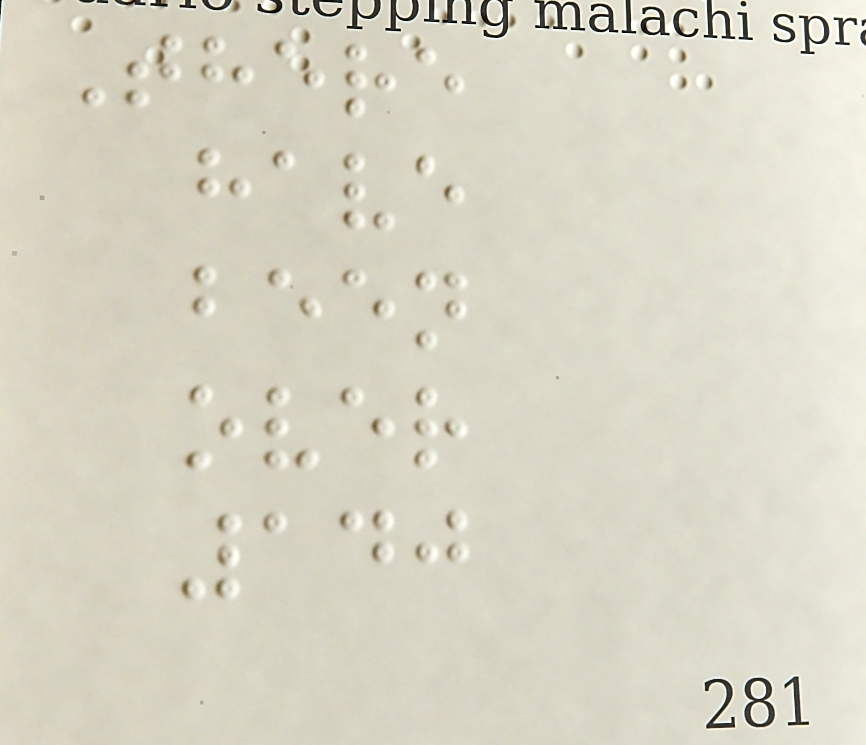There
have
been
over
140
